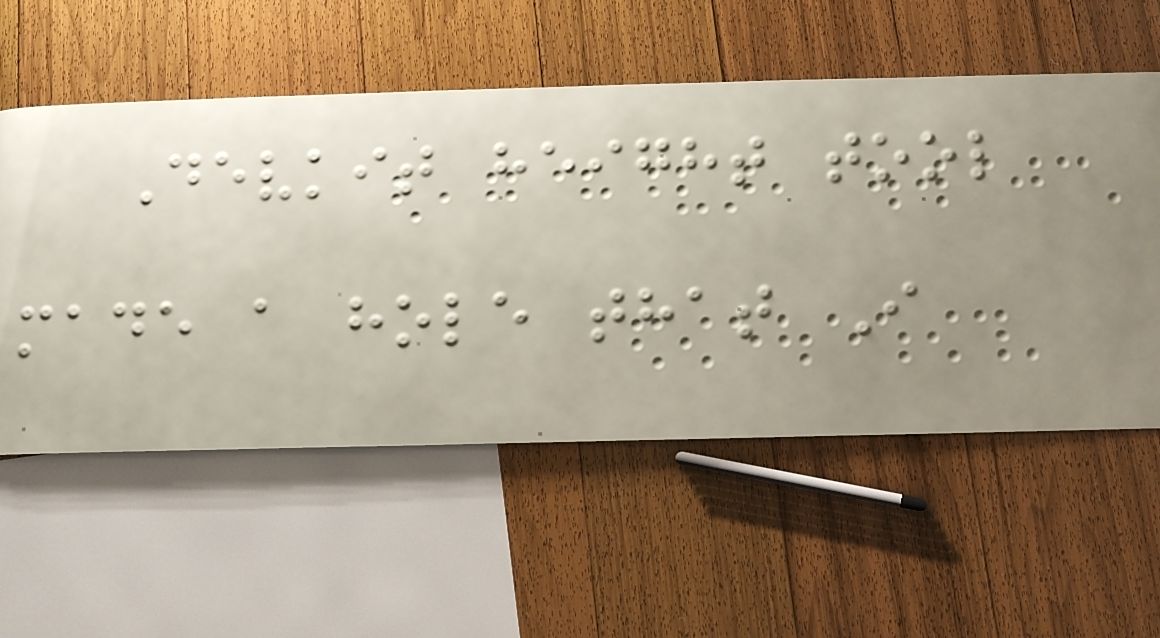Devkit height tool
made a hole that I
